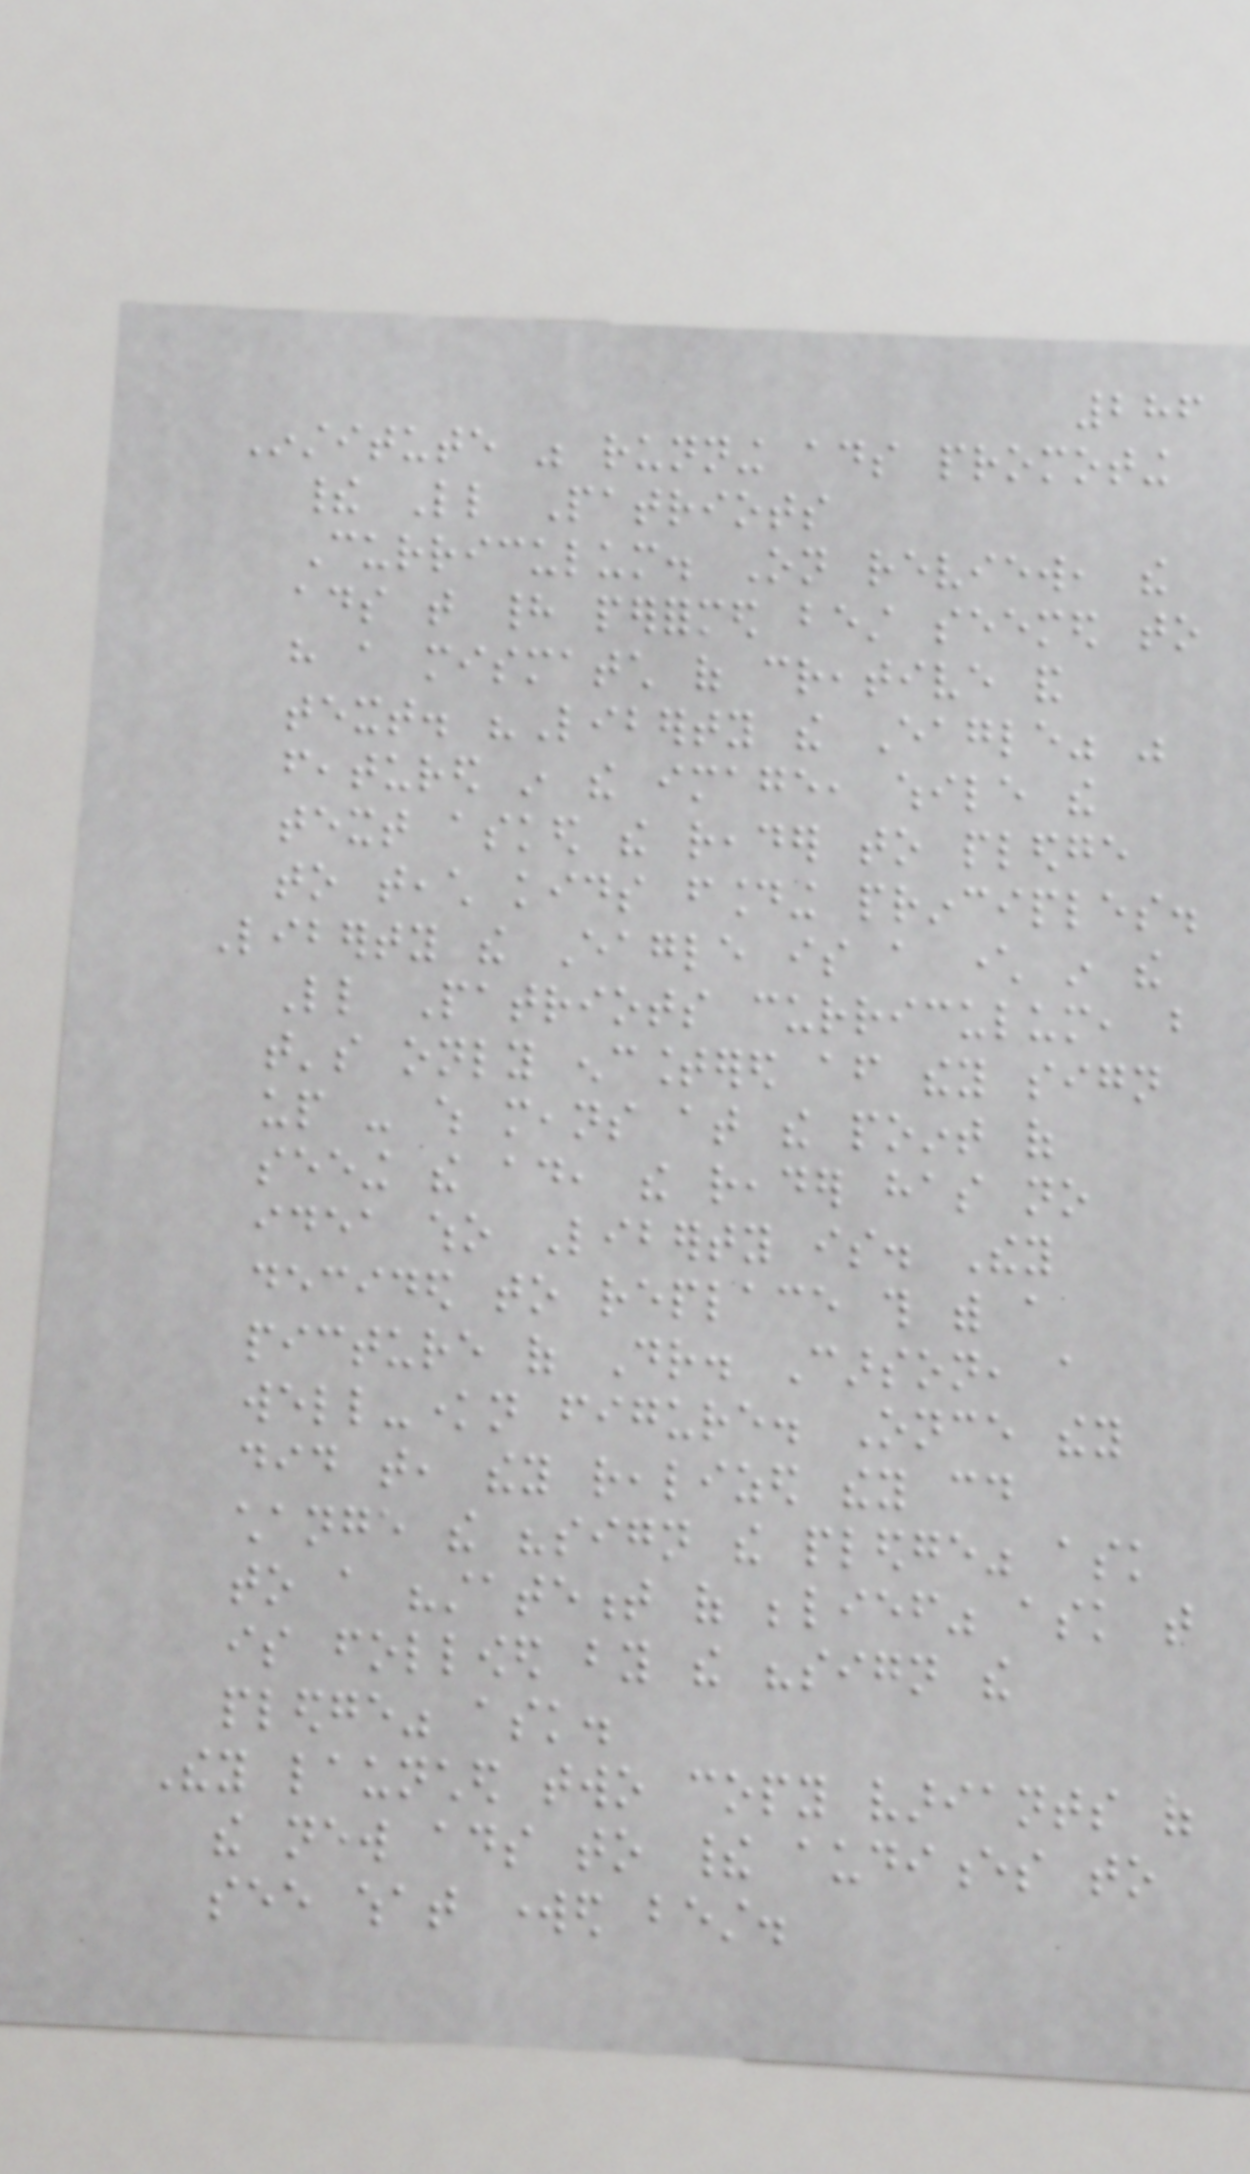286
Institute was running ads promoting
their Little Patriots
Curriculum. On review, the
ads that had performed best seemed to
have a mismatch of creative and
text. "Liberty the Eagle" was
featured in the image, while the
text asked the reader to pledge
to teach kids founding principles.
Liberty the Eagle is a character in the
Little Patriots curriculum, but
that's only encountered after they sign
up - which means at the point of
seeing the ad, the reader has no
idea who Liberty is. They
decided to replace this with a
picture of Dr. Carson, a
well-known figure. Once they
did that, they realized they could
change the "sign the pledge" ask
to a "statement of belief" ask that
is followed by the "sign the
pledge" ask.
They launched two copy variants of
the new ads to their audiences to
see what worked best.
